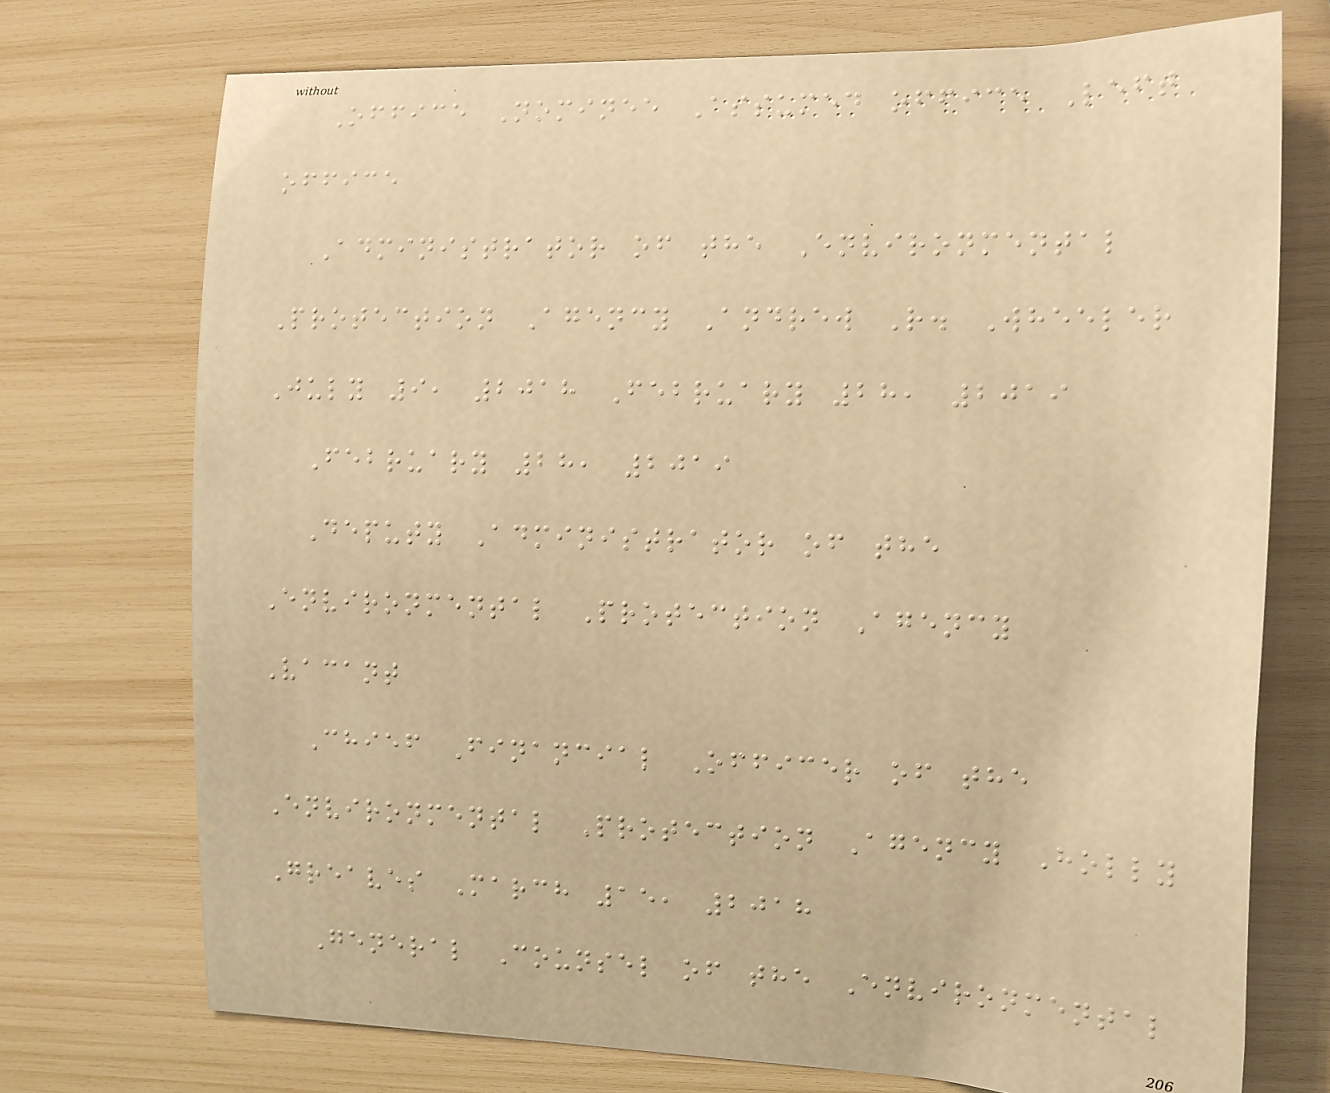Office Nominee Assumed office Left
office
Administrator of the Environmental
Protection Agency Andrew R. Wheeler
July 9, 2018 February 28, 2019
February 28, 2019
Deputy Administrator of the
Environmental Protection Agency
Vacant
Chief Financial Officer of the
Environmental Protection Agency Holly
Greaves March 15, 2018
General Counsel of the Environmental
